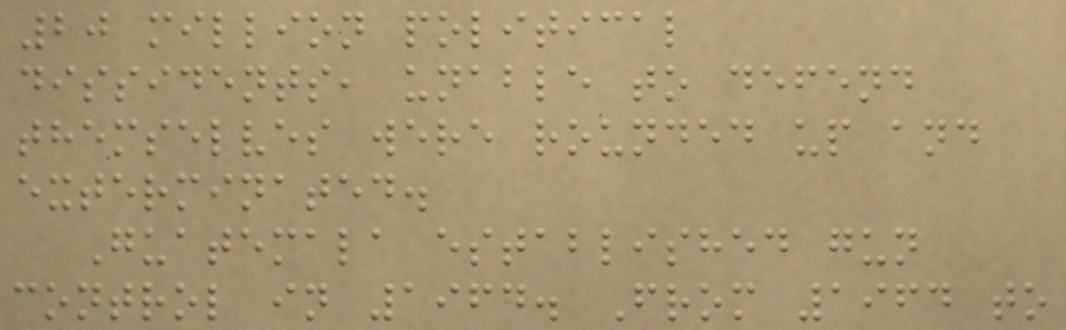20 million political
dissidents, unable to defend
themselves were rounded up and
exterminated.
Guatemala established gun
control in 1964. From 1964 to
